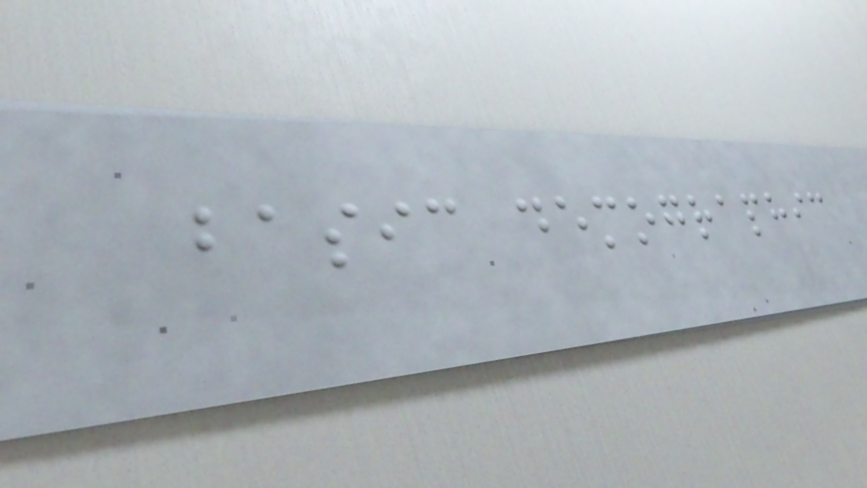basic demographic
